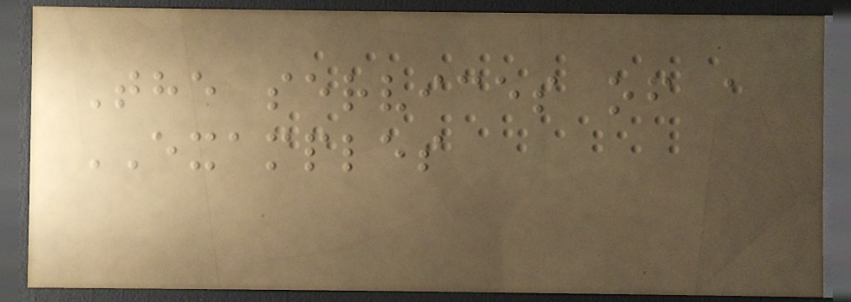The services of a
EXAMPLES
